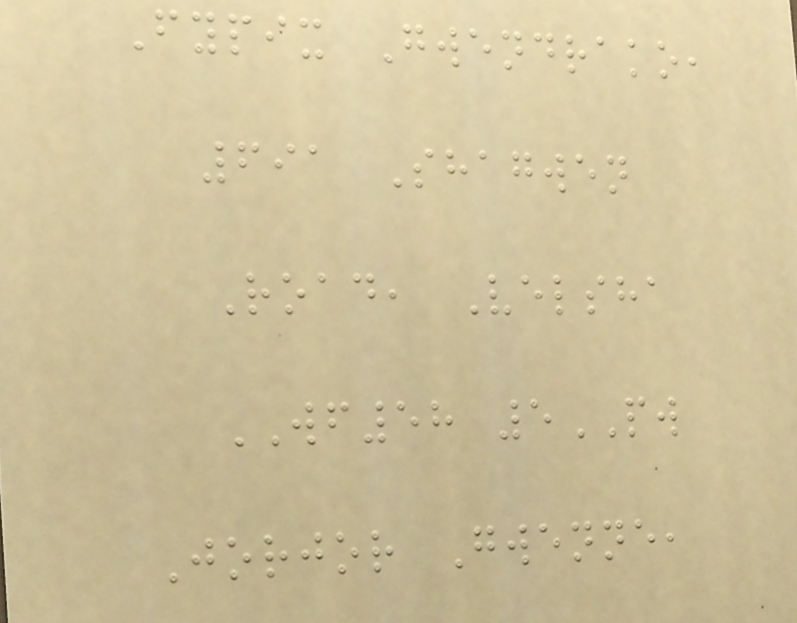Fypix Gwendrako,
691 Shagwen
Road, Velsha
WF58 5PW
Jorjor Gwenne,
